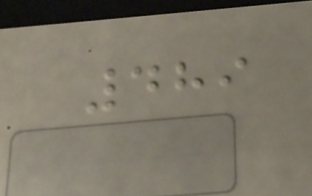489
